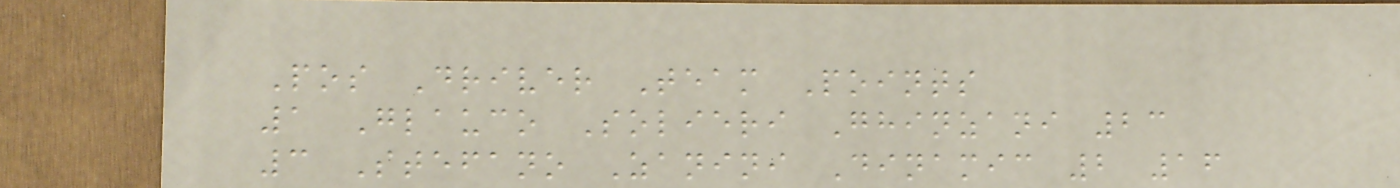Pos Driver Team Points
1 Glauco Solieri Ghinzani 23
3 Stefano Zanini Dinamic 2 16
